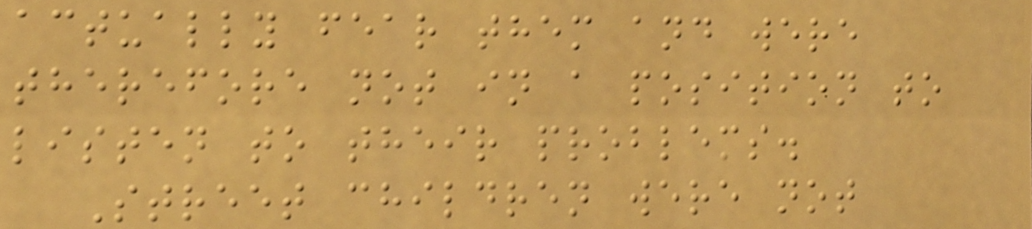actually fear them and were
therefore not in a position to
listen to their problems.
Street children were not
